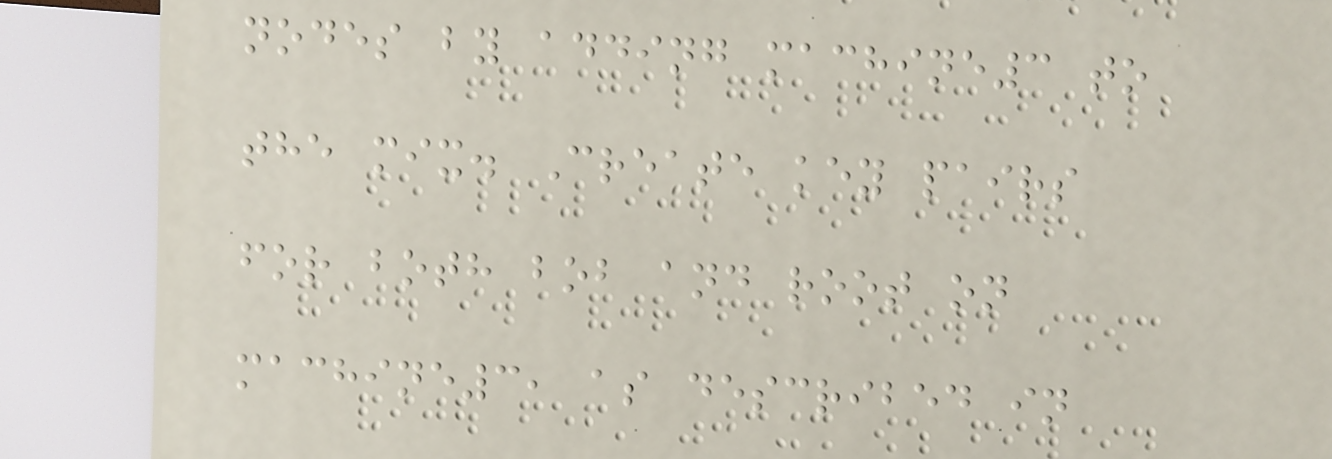nodes by adding machine3 to
the mix. Create key pairs
for both bob and root on
machine3, as described in
